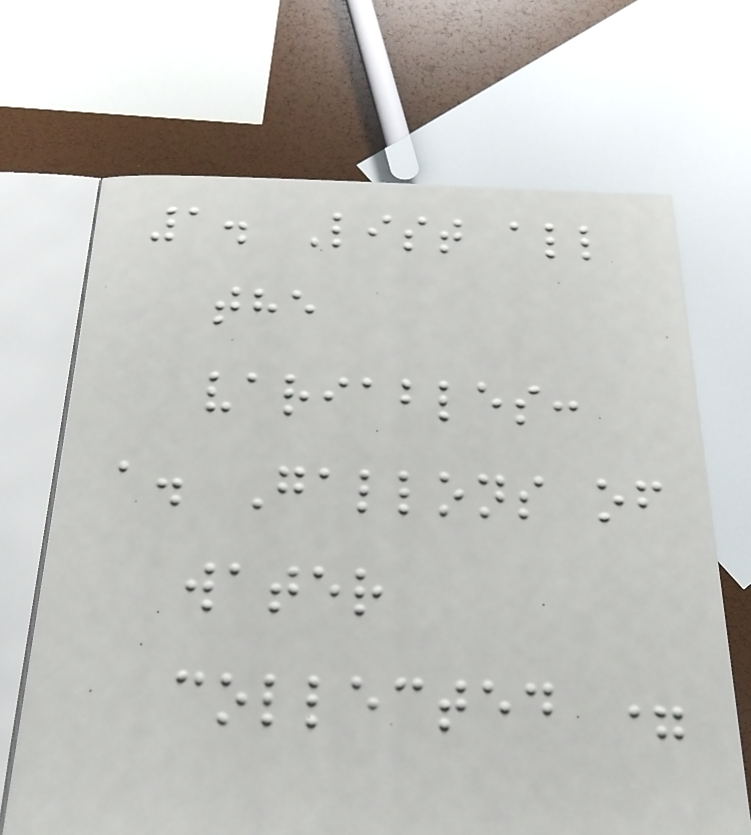1. List all
the
variables:
a. Gallons of
water
collected =
